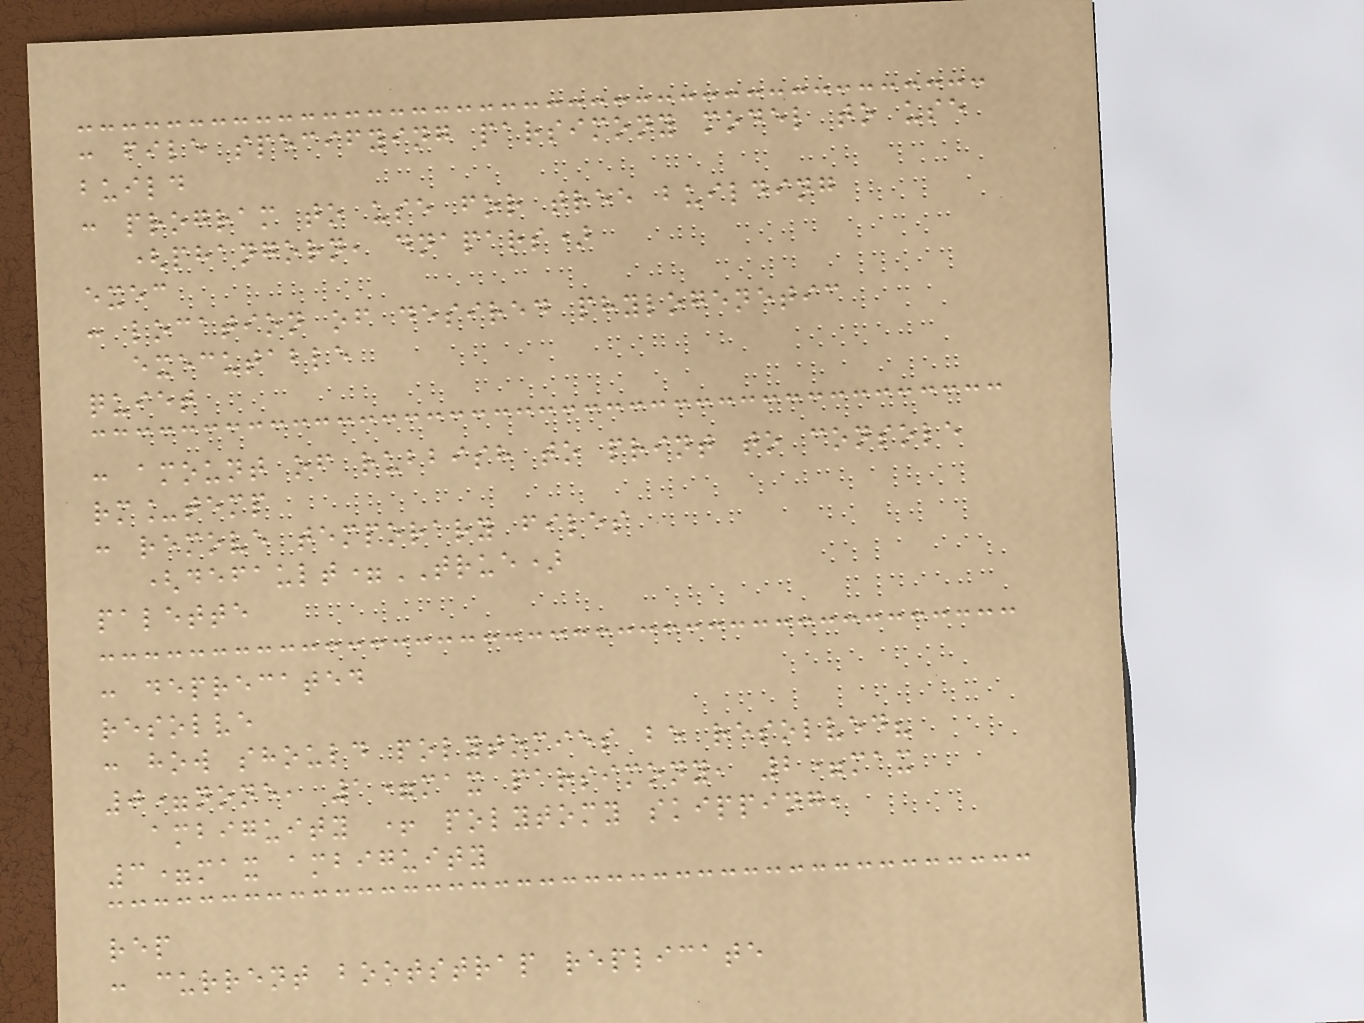: file specifying parsimony model to use
build
: program to use for tree building
(phangorn, dnapars)
exec
: location of desired phylogenetic
executable
quiet
: amount of rubbish to print to console
rm_temp
: remove temporary files
(default=TRUE)
palette
: deprecated
resolve
: how should polytomies be resolved?
0=none, 1=max parsimony, 2=max
ambiguity + polytomy skipping,
3=max ambiguity
rep
: current bootstrap replicate
